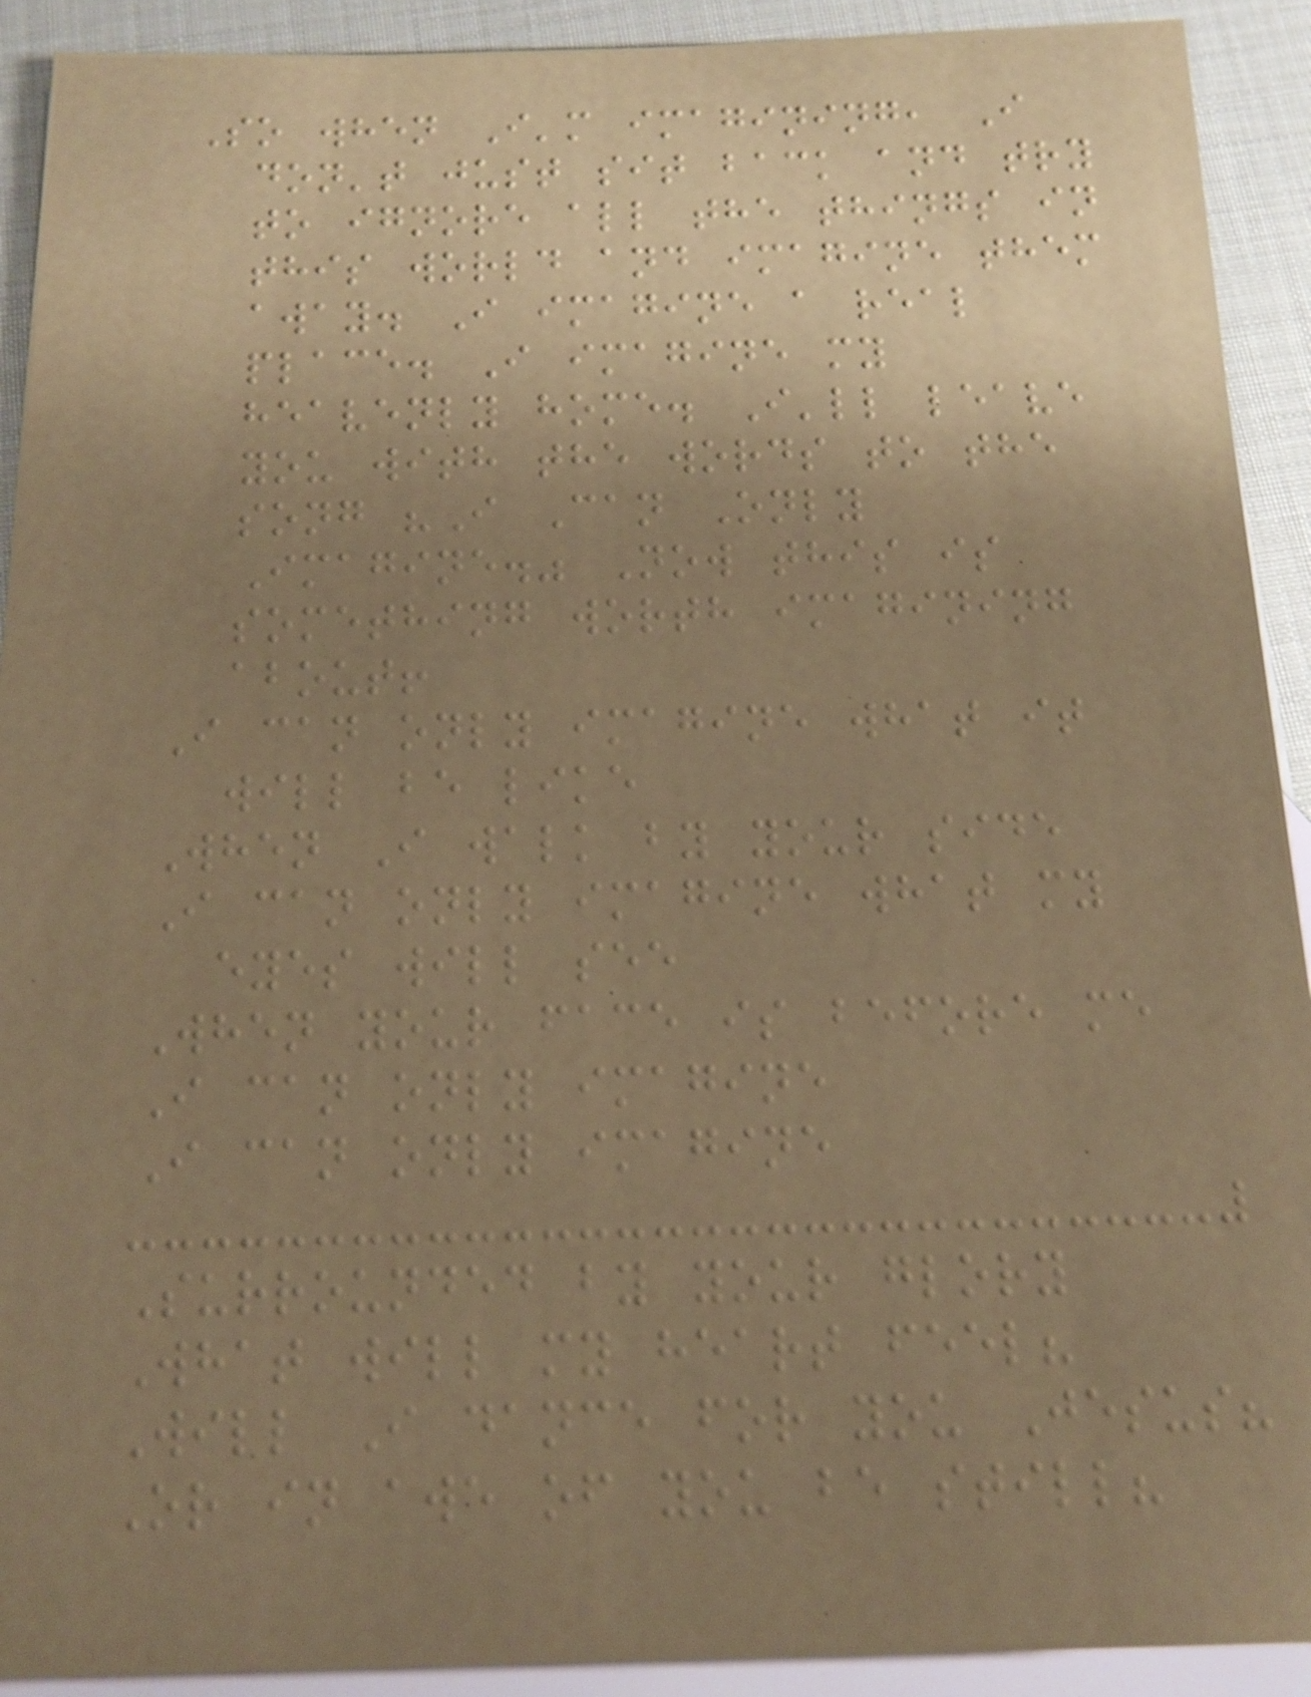So when I'm imagining, I
don't just sit back and try
to ignore all the things in
this world and imagine them
away. I imagine a real
place. I imagine my
heavenly home. I'll leave
you with the words to the
song "I Can Only
Imagine." Now this is
something worth imagining
about!
I can only imagine what it
will be like
When I walk by your side
I can only imagine what my
eyes will see
When your face is before me
I can only imagine
I can only imagine
Surrounded by your glory
What will my heart feel?
Will I dance for you Jesus?
Or in awe of you be still?
